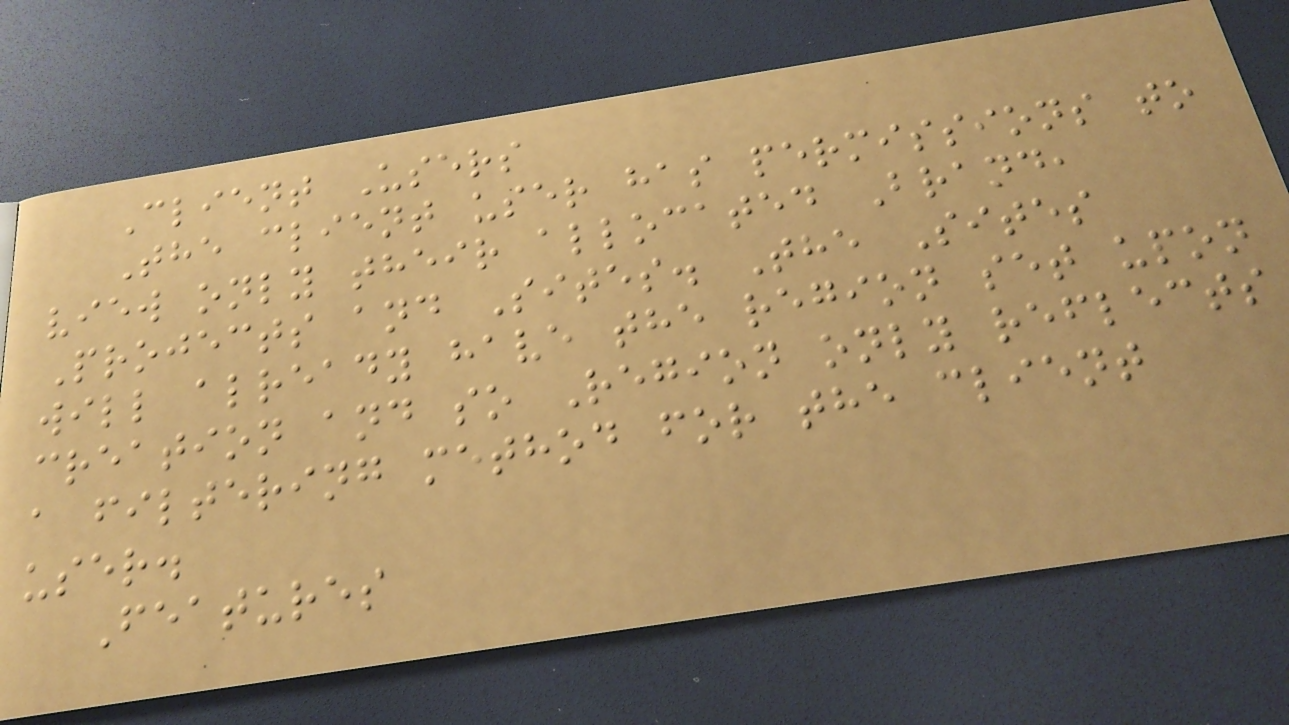Client Users
The client user has permissions to
view only their allocated Brand,
Projects and Sites. The Sites
will already have the region set upon
creation and so Region only reflects
a filtering method for the client
user.
Features
